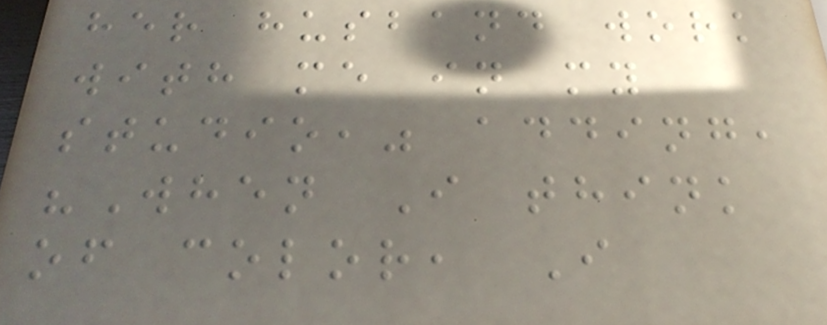her husband work
with me in my
studio," adding,
"When I think
of color, I
